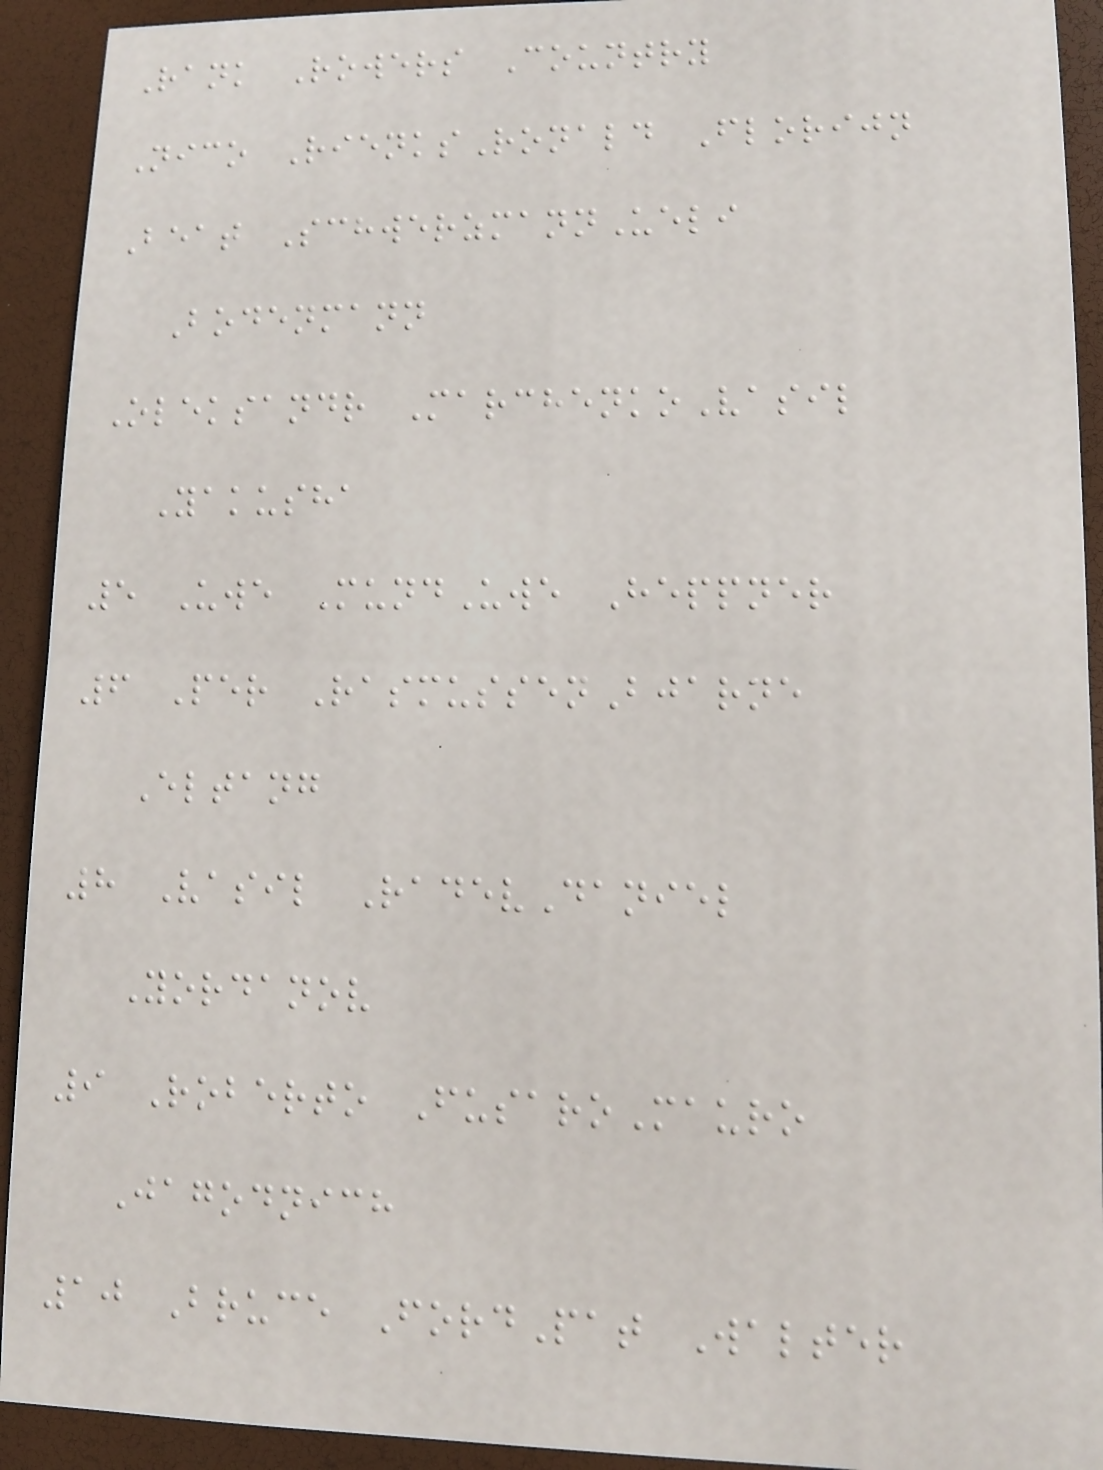Rank Rowers Country
Nico RienksRonald Florijn
Beat SchwerzmannUeli
Bodenmann
Oleksandr MarchenkoVasil
Yakusha
5 Uwe MundUwe Heppner
6 Per RasmussenBjarne
Eltang
8 Vasil RadevDaniel
Yordanov
9 Roberto FusaroMauro
Jagodnich
10 Bruce FordPat Walter
